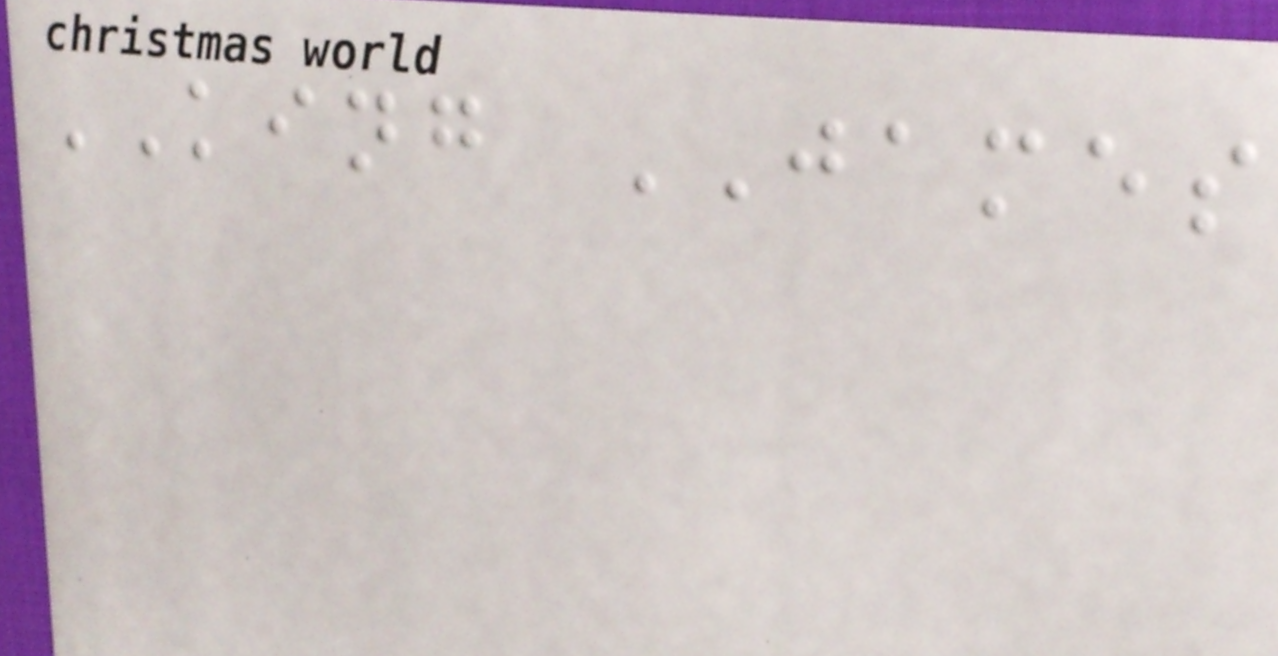KING JAMES
